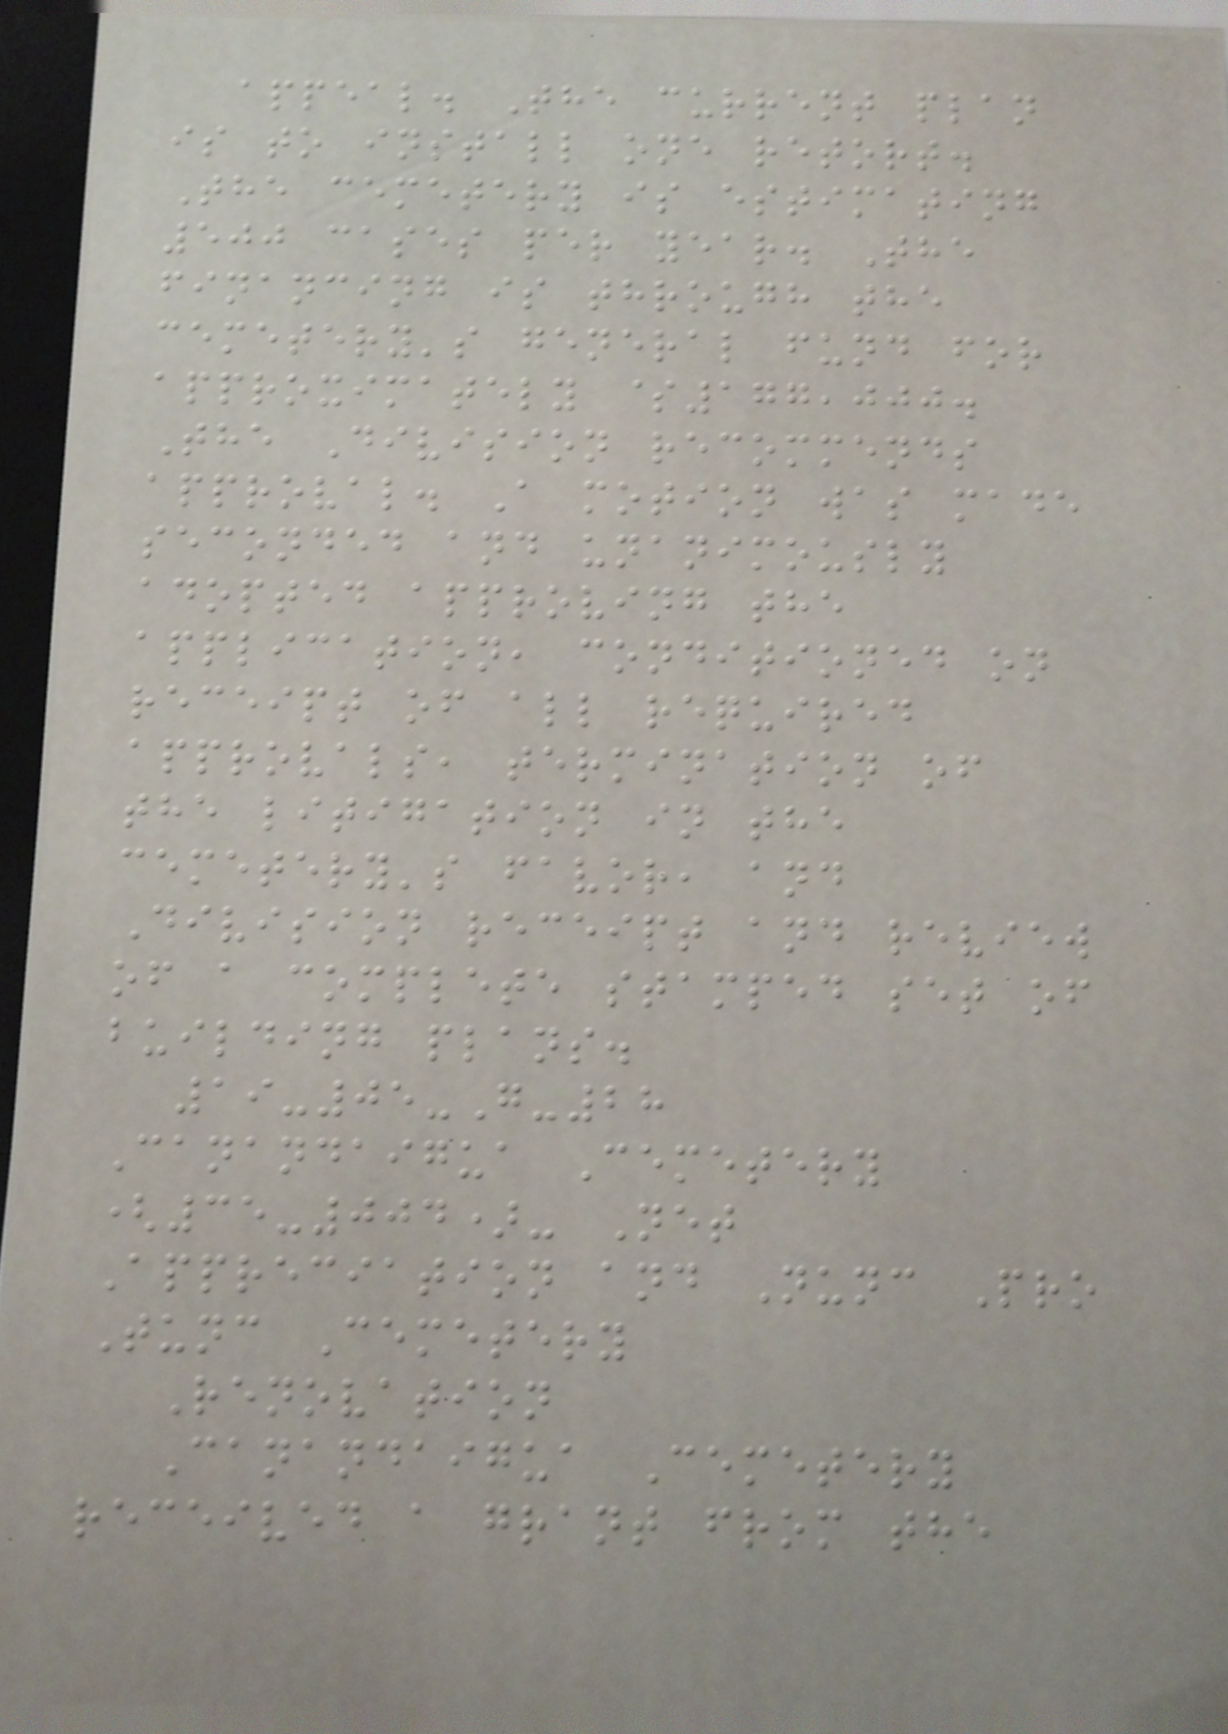appeal. The current plan
is to install one retort.
The cemetery is estimating
500 cases per year. The
financing is through the
cemetery's general fund for
approximately $177,000.
The Division recommends
approval. A motion was made
seconded and unanimously
adopted approving the
application, conditioned on
receipt of all required
approvals, termination of
the litigation in the
cemetery's favor, and
Division receipt and review
of a complete stamped set of
building plans.
19-05-G-28
Canandaigua Cemetery
(35-004)- Net
Appreciation and Nunc Pro
Tunc Cemetery
Renovation
Canandaigua Cemetery
received a grant from the
